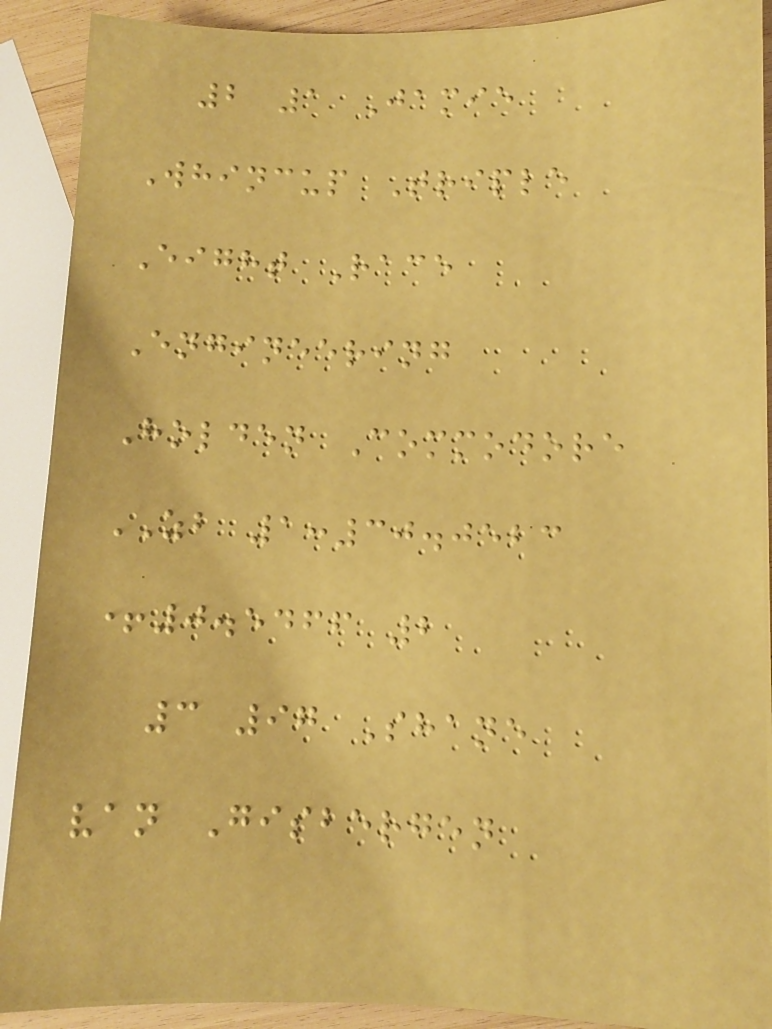2 1 Jamie
Whincup Triple
Eight Race
Engineering
Holden Commodore
ZB 1:30.0523
+0.5466 2
3 97 Shane
van Gisbergen
